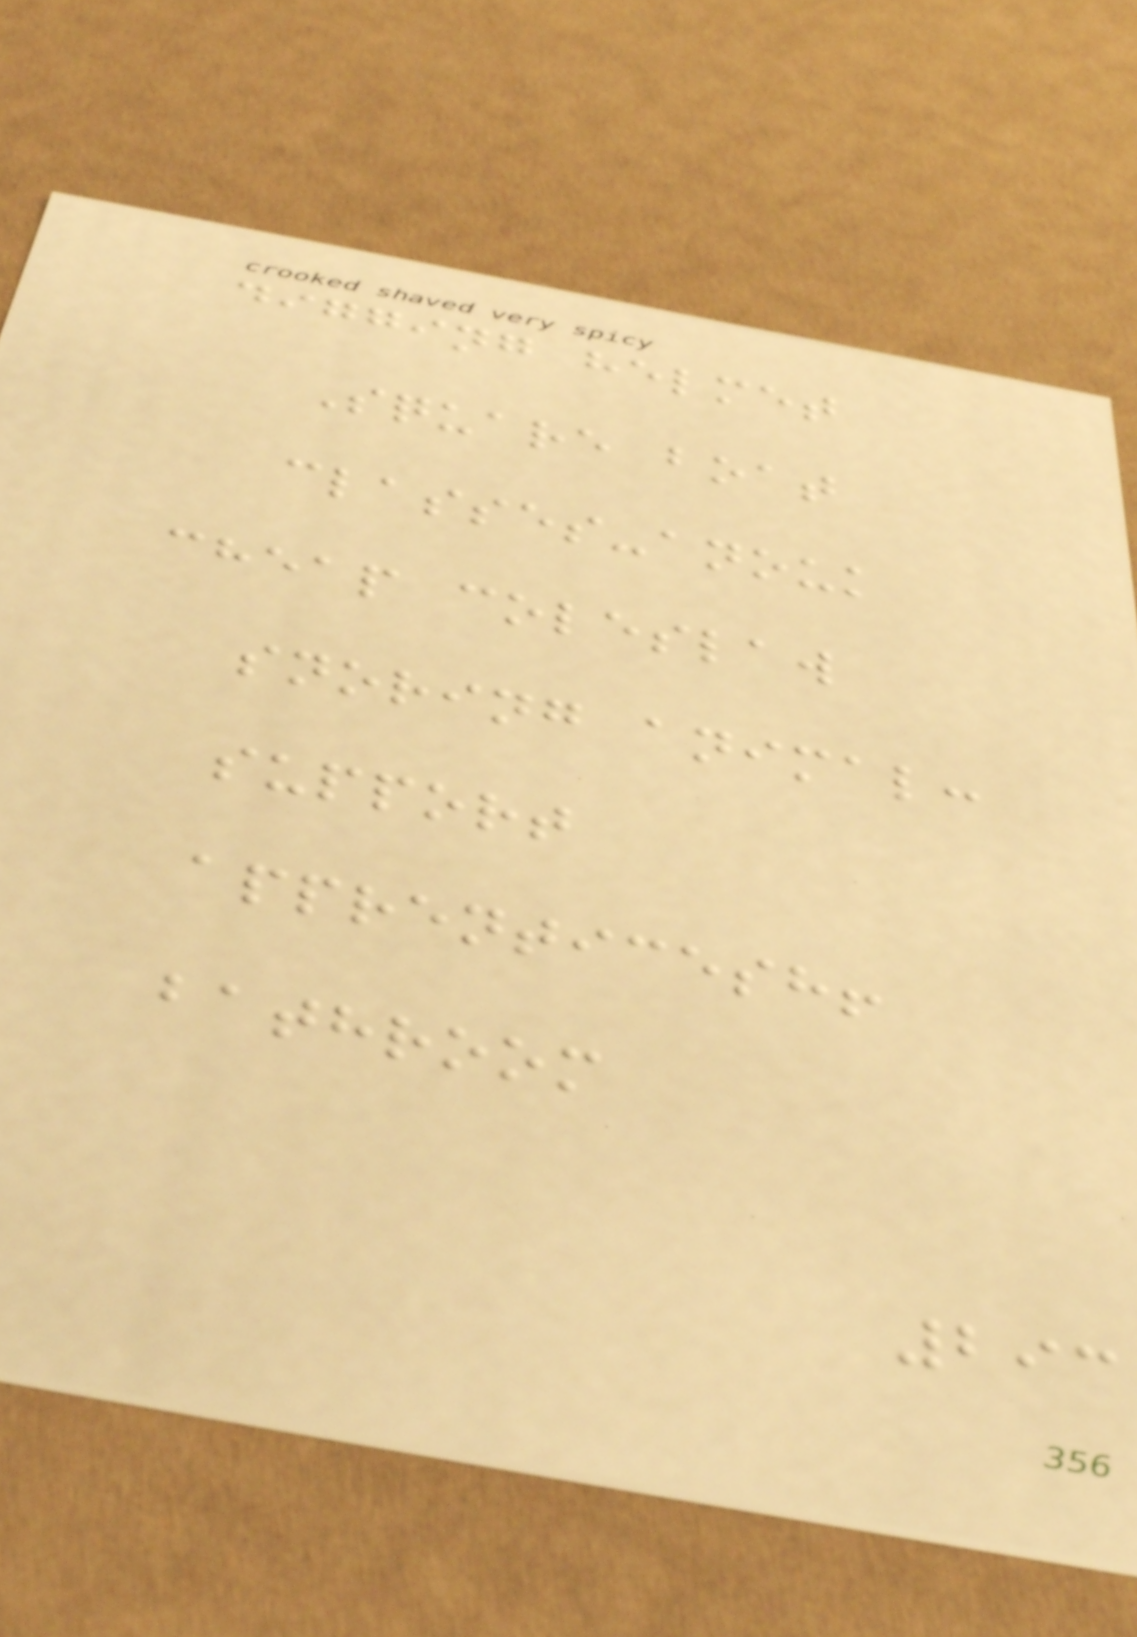digging helmet
Square boat
classes-anouk
cheap coleslaw
snoring animal:
support
apprenticesh!
bathroom
293
